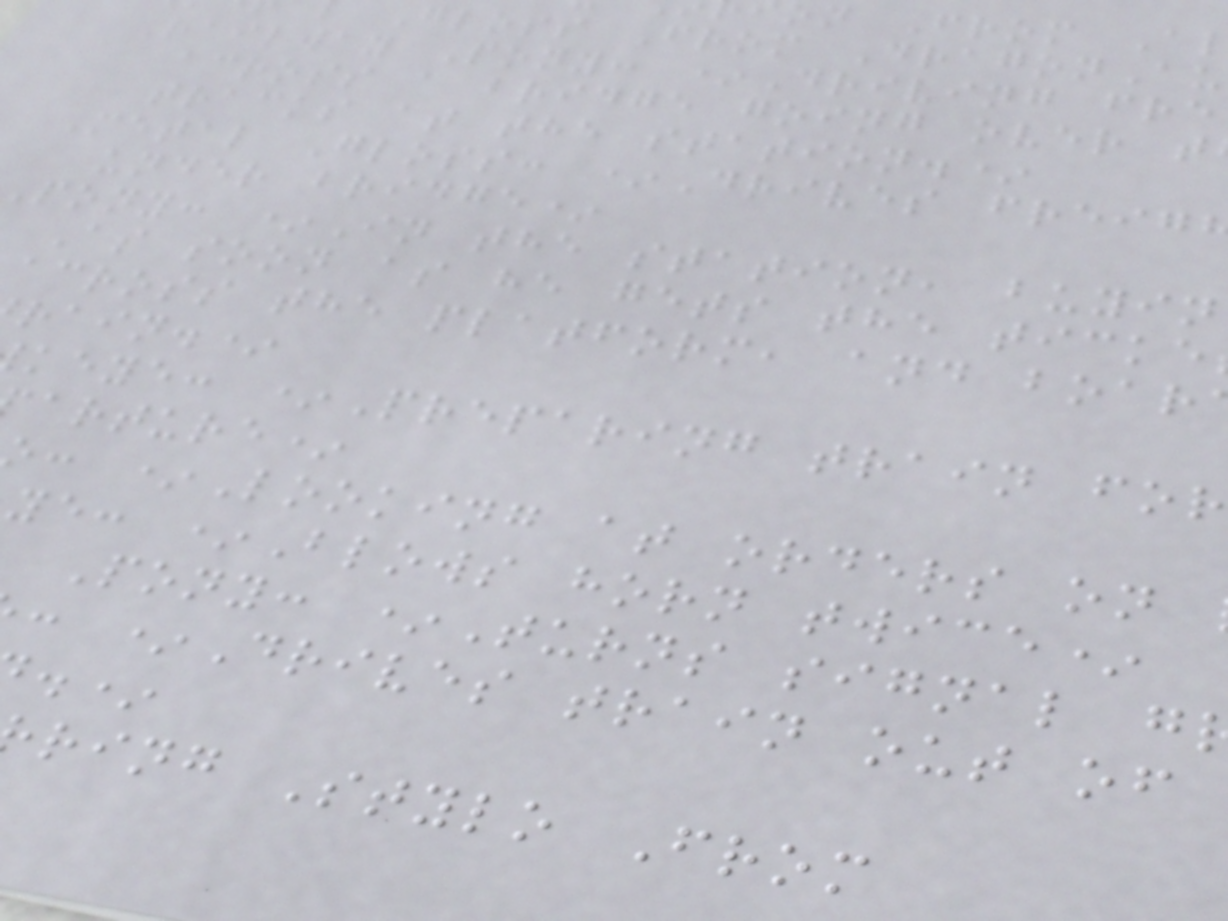on From A
Gloss From DragonAu
Railway Pony: *Driving fre
across a bridge going over t
tracks at the station.*
Metal Gloss: *Drives freig
under bridge*
pony: *In the station, buyin
As soon as he gets the ticke
across the platform, and boar
rain.*
keye: *Preparing train for
arture*
: *Looking at orders on
ye: *Blows horn twice*
Pony: *Turns signal g
: *Drives train out of
ring Stylo From
